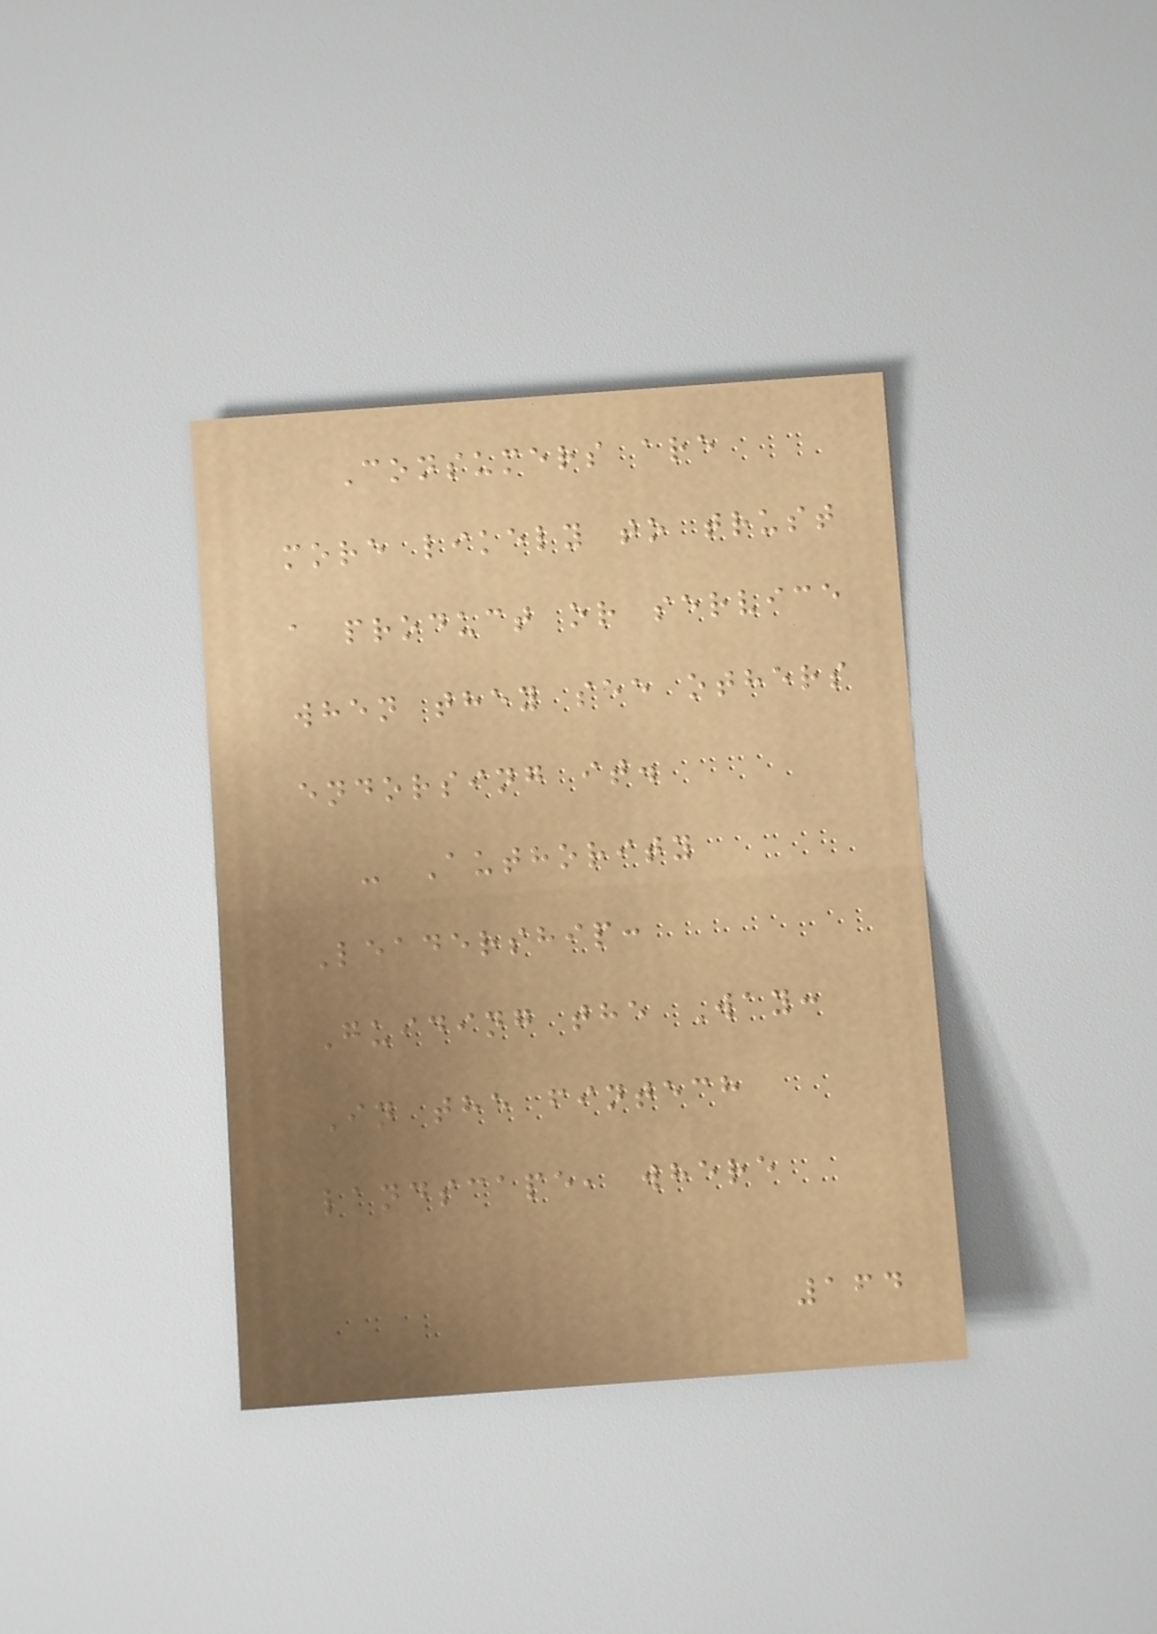Consumers are
more likely to trust
a product or service
when they see others
endorsing it.
- Authority
Leadership:
Guiding the Way:
In the fintech
landscape, where
164
